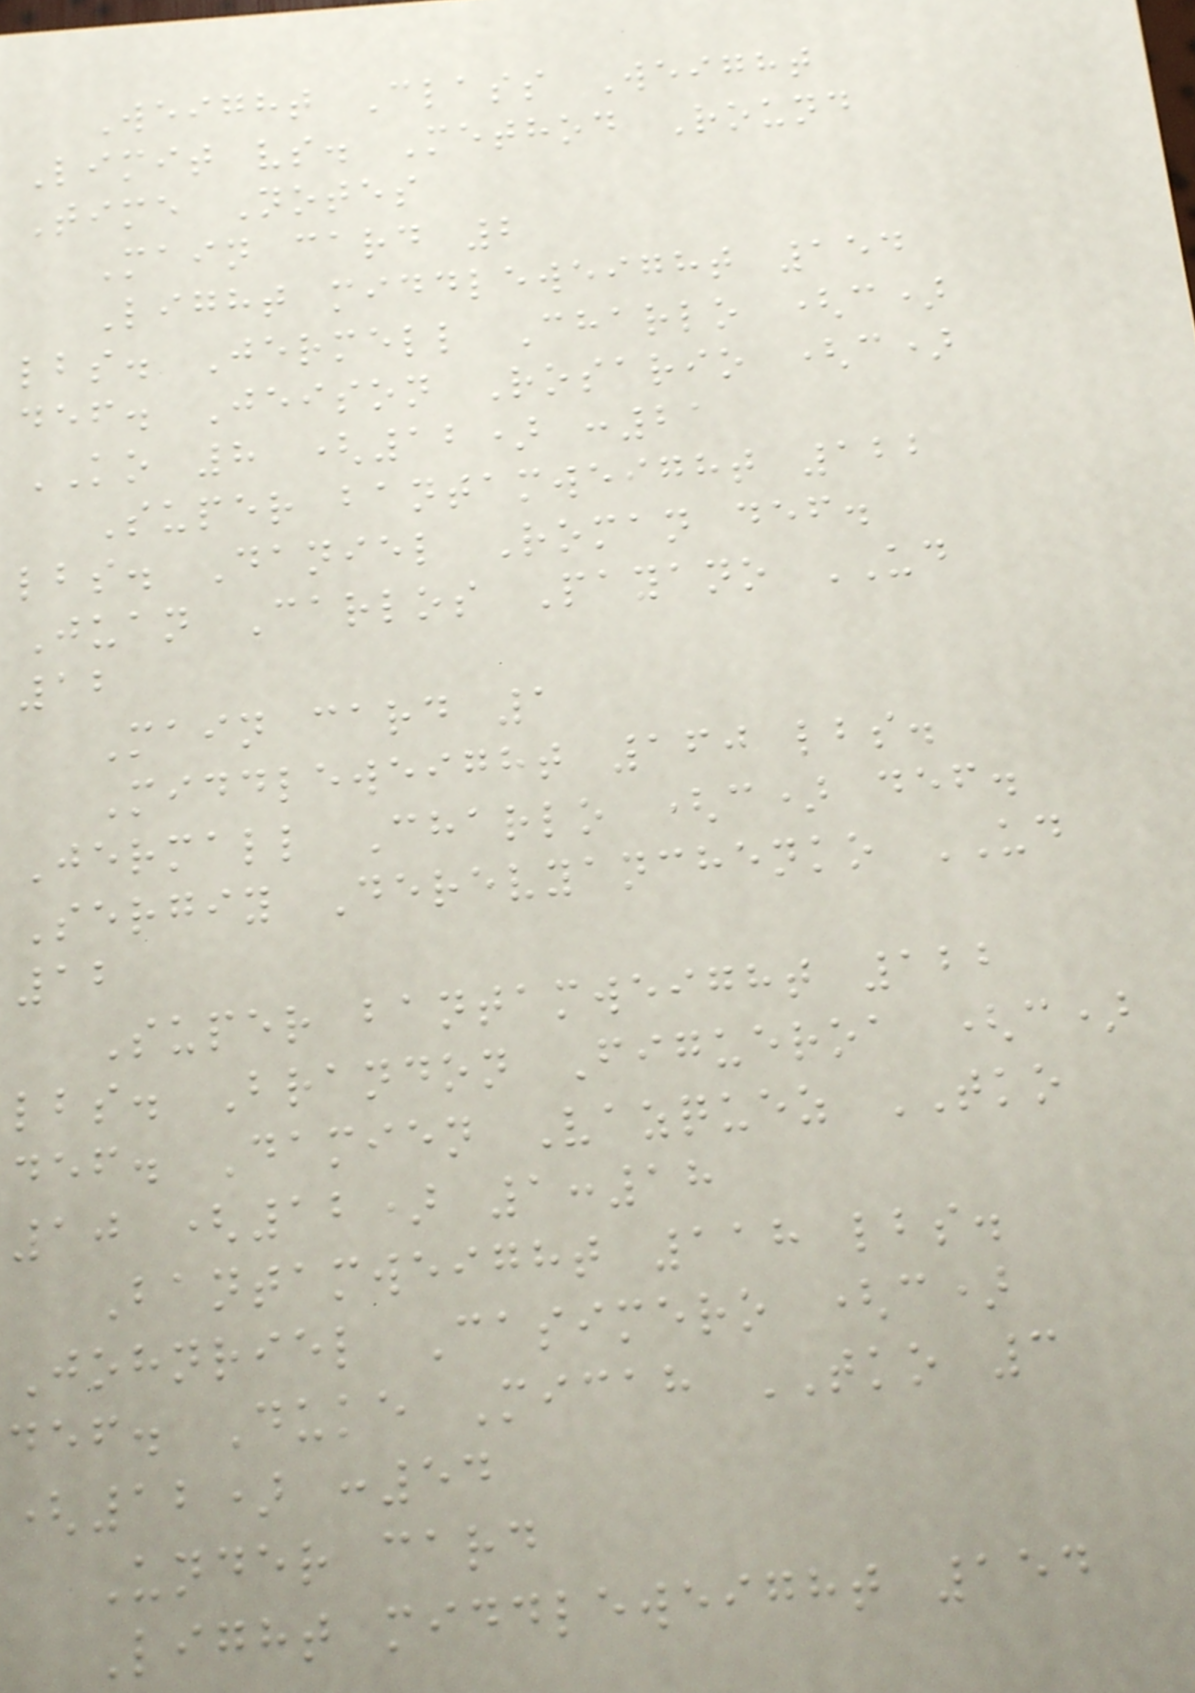Weight Class Weight
Limit vs. Method Round
Time Notes
Main card 2
Light middleweight 154
lbs. Jermell Charlo (c)
def. Jeison Rosario (c)
KO 8 (12) :21
Super bantamweight 122
lbs. Daniel Roman def.
Juan Carlos Payano UD
12
Main card 1
Middleweight 160 lbs.
Jermall Charlo (c) def.
Sergiy Derevyanchenko UD
12
Super bantamweight 122
lbs. Brandon Figueroa (c)
def. Damien Vazquez TKO
10 (12) 1:18
Bantamweight 118 lbs.
Johnriel Casimero (c)
def. Duke Micah TKO 3
(12) :54
Under card
Light middleweight 154
